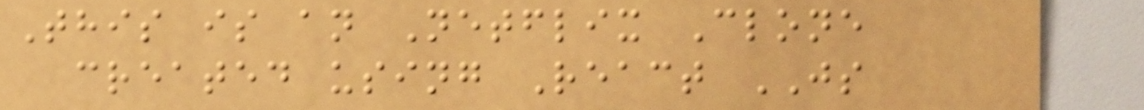This is an Netflix Clone
created using React JS
